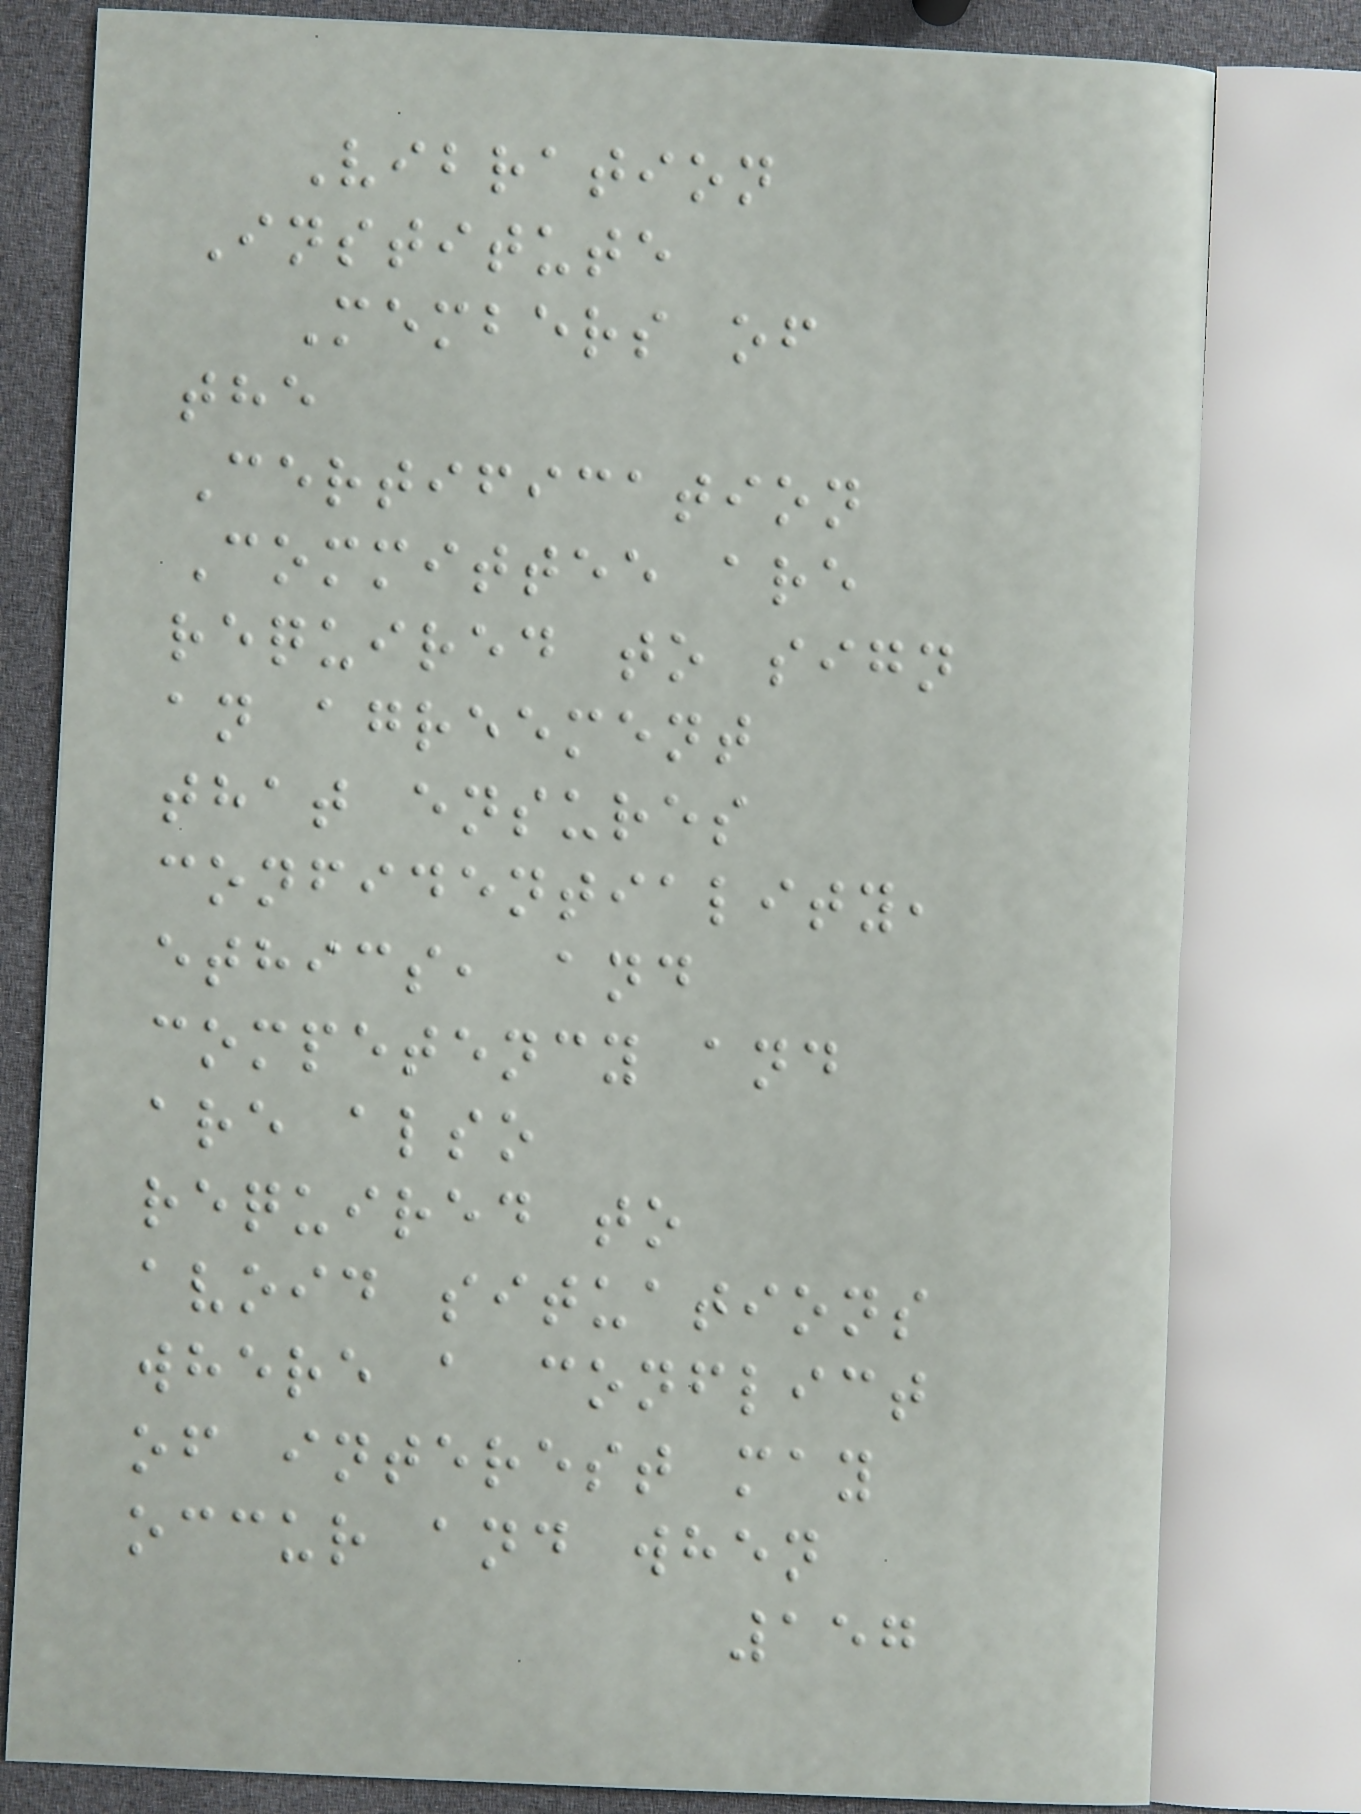Vibration
Institute
Members of
the
Certification
Committee are
required to sign
an agreement
that ensures
confidentiality,
ethics, and
competency and
are also
required to
avoid situations
where a conflict
of interest may
occur and when
157
